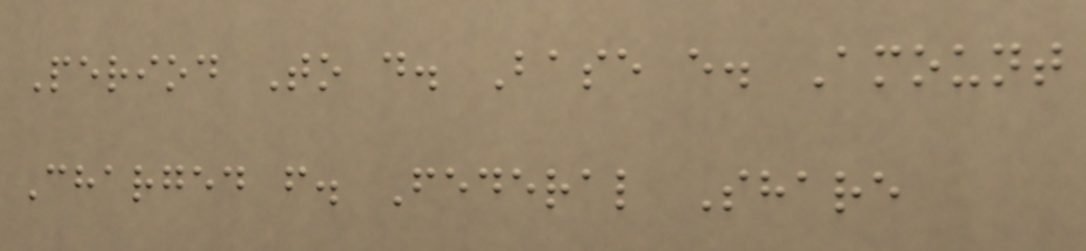Period To d. Base e. Amount
Charged f. Federal Share
